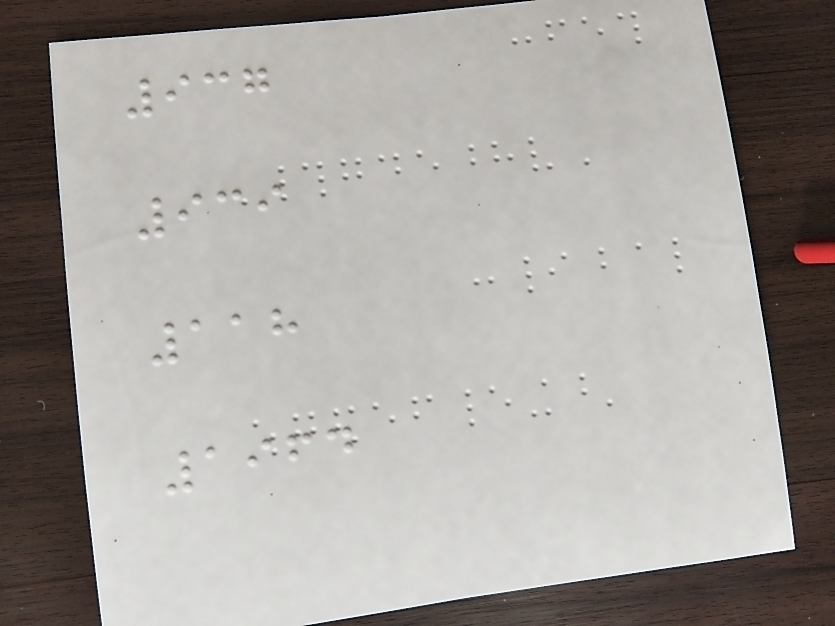937
939
118
1964
